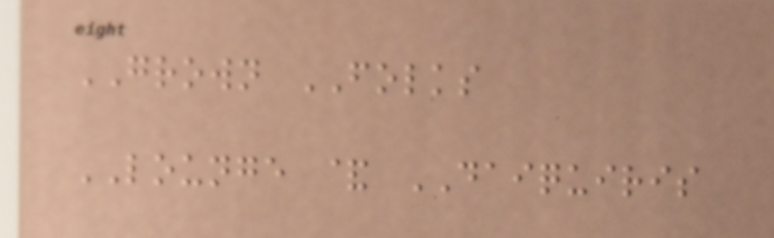GROWN FOLKS
LOUNGE & DAIQUIRIS
